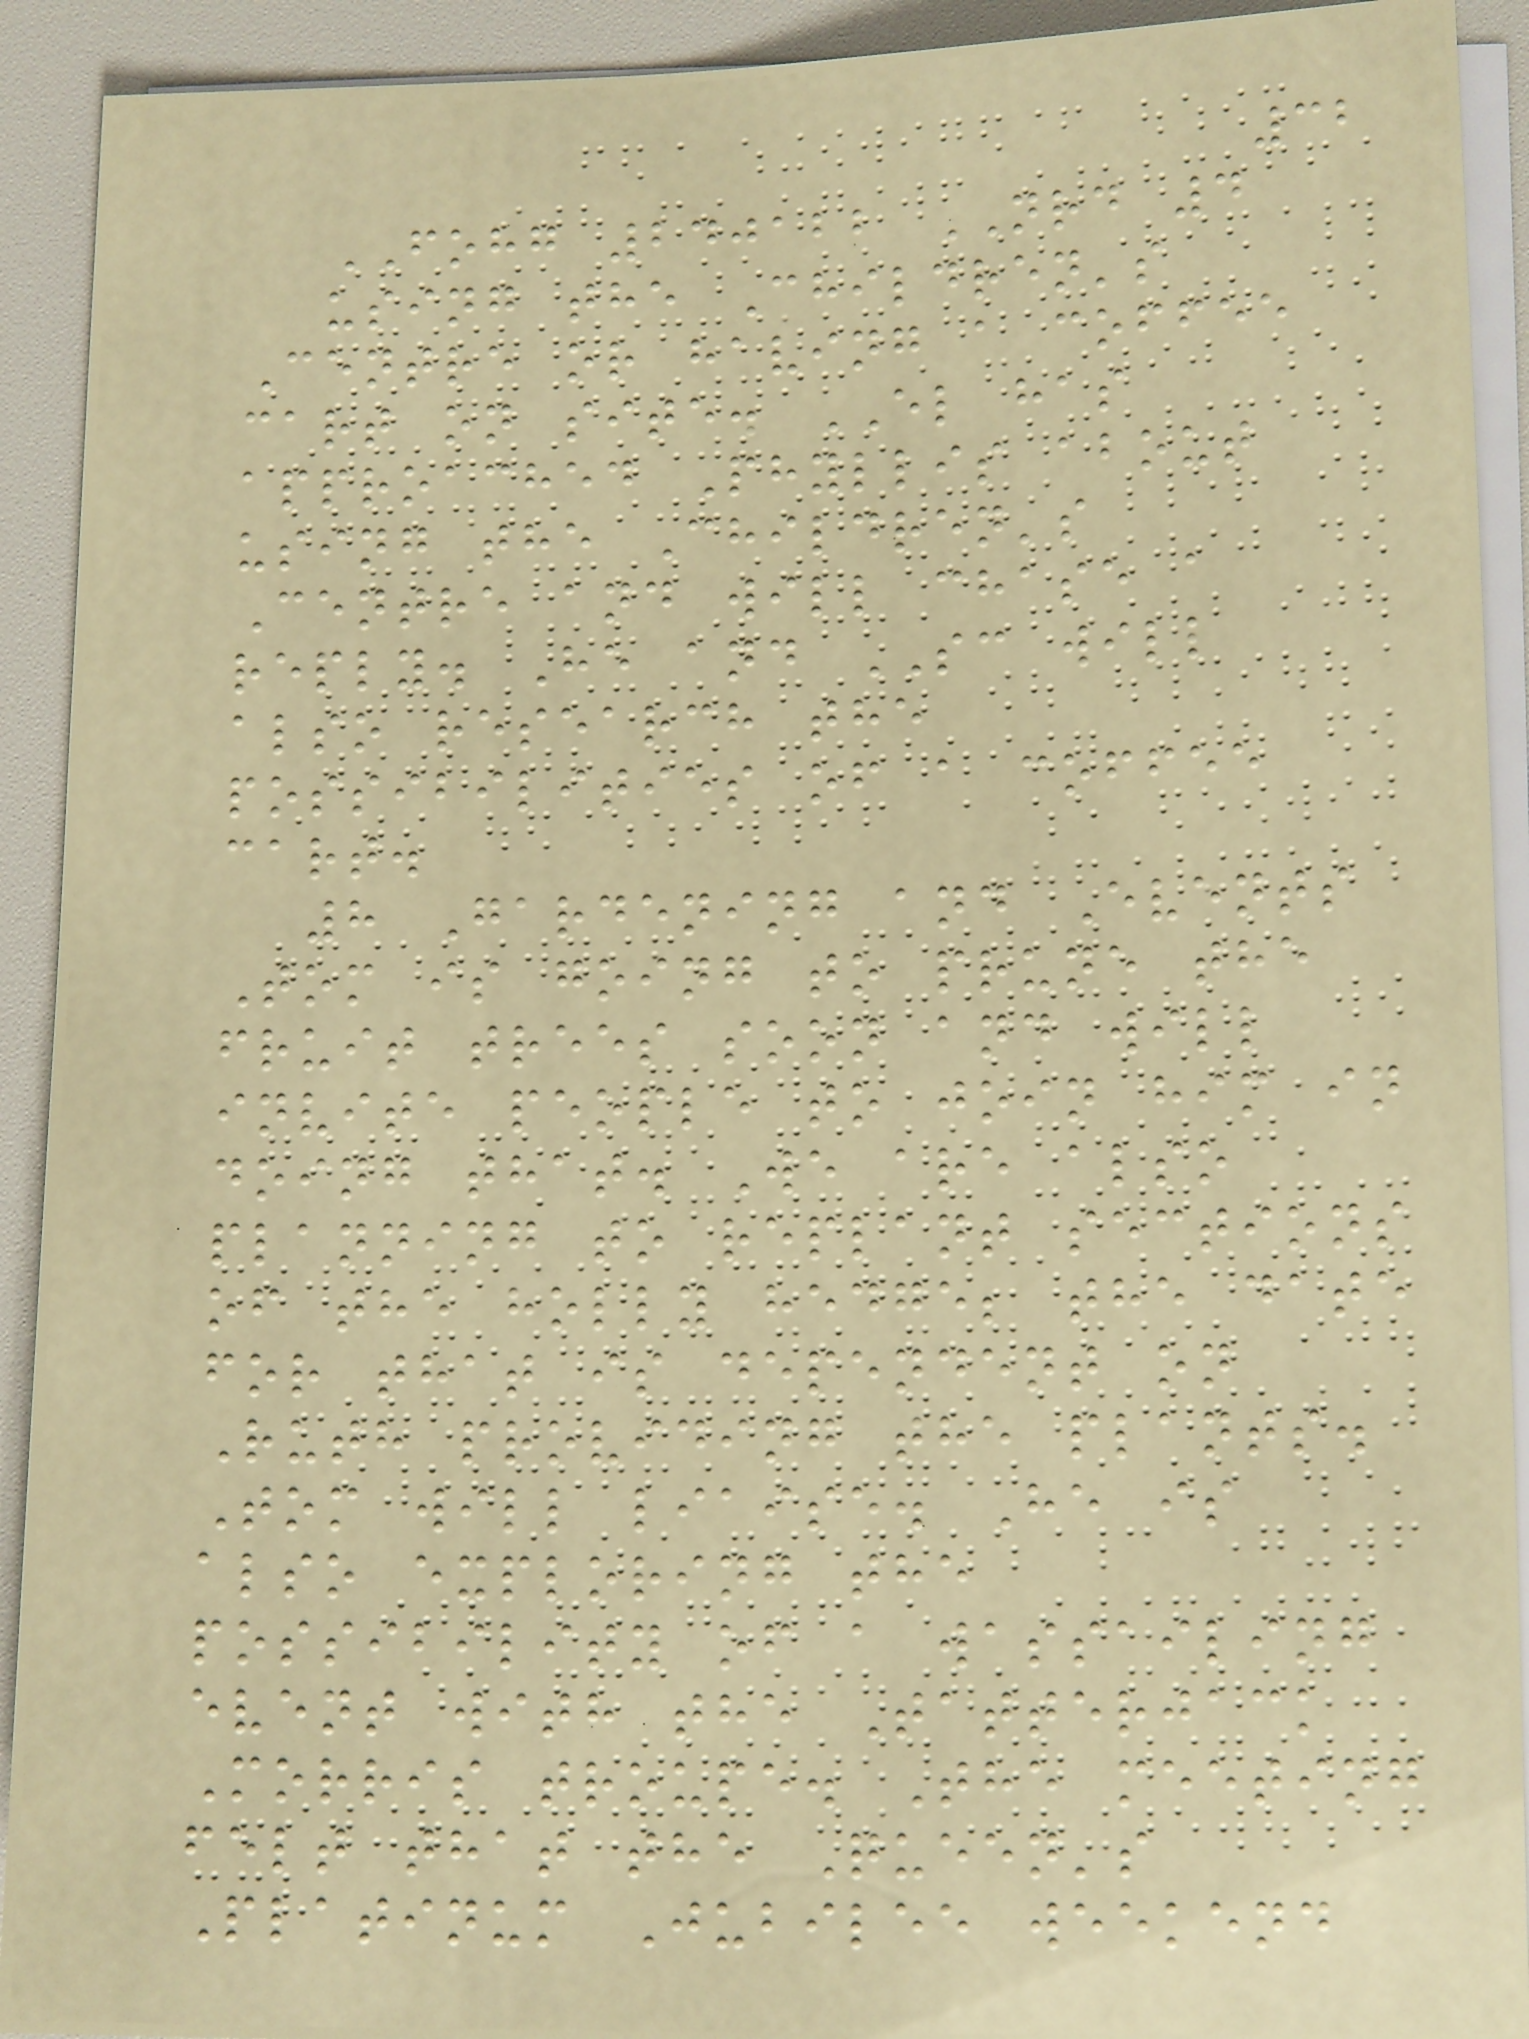32
FOHG 240122 NRD 4
using the Children's
Centre or having a coffee
cart on site. EL has
approached Phyllis about
using the Children's
Centre and will chase a
reply. He and SC will
also research the
possibilities of a coffee
cart.
8 Gardening and Events
Tom is going to prune the
fruit trees soon and will
invite people to join him in
doing that. We are also
planning to replant sections
of the holly hedge; the date
for that is dependent on
Ruth providing the plants.
Tom will liaise. He is
also exploring the
possibility of a wassailing
event with the Tatterjack
Morris troupe. The meeting
felt that the Queen's
Platinum Jubilee weekend
